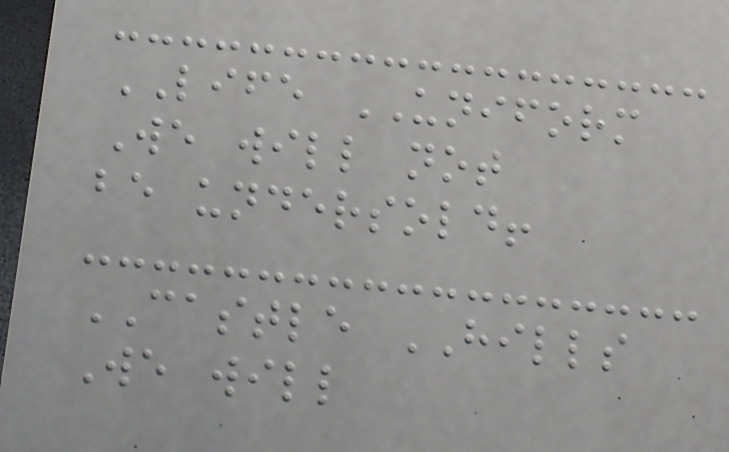LIFE UNIFORM
We will not
be undersold!
CASTLE HILLS
We will
